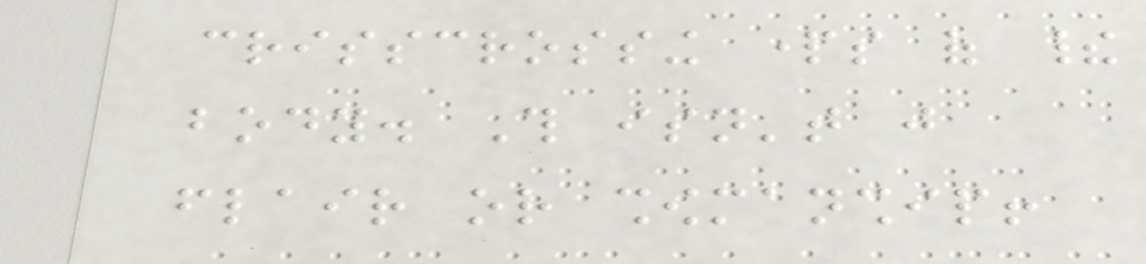crisscrossing parts of their
body. This isn't just
flair or showmanship!
